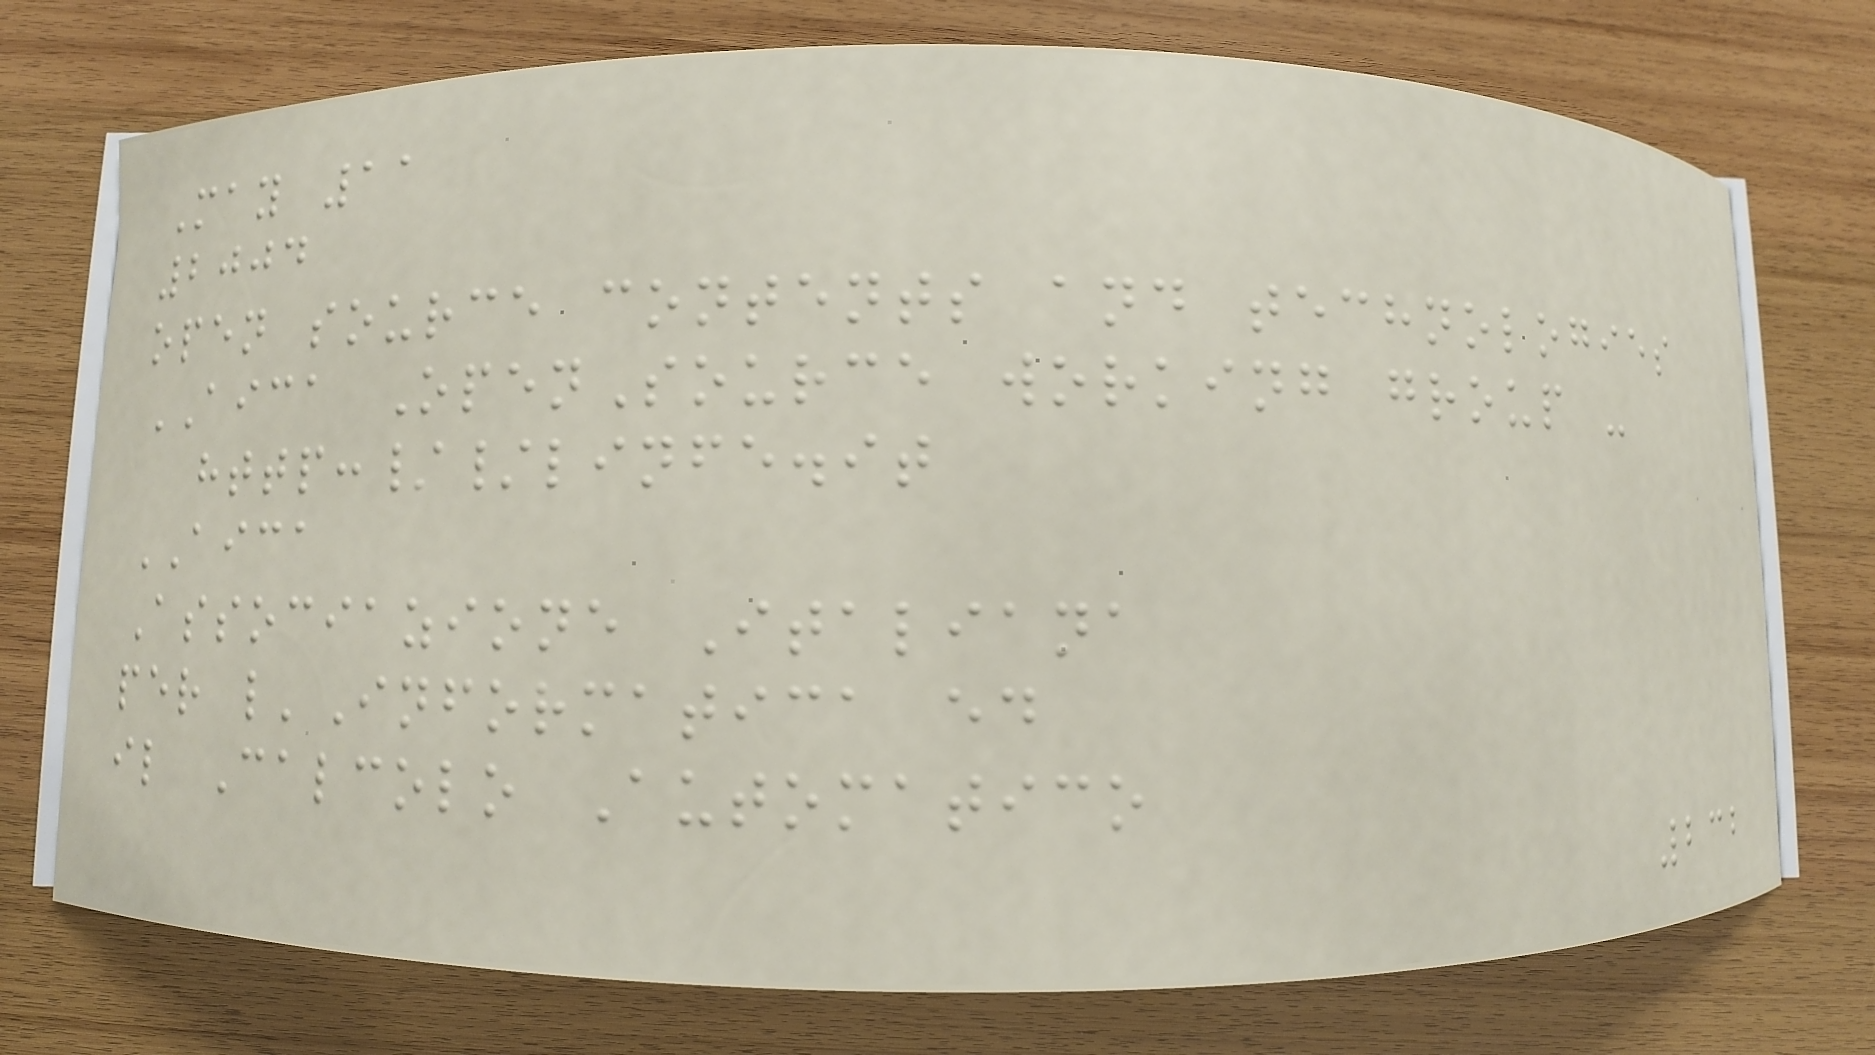May 11
2004
open source contents and technologies
AICA OpenSource working group -
http://linfe.it
AICA
Associazione Italiana
per l'Informatica ed
il Calcolo Automatico
232
